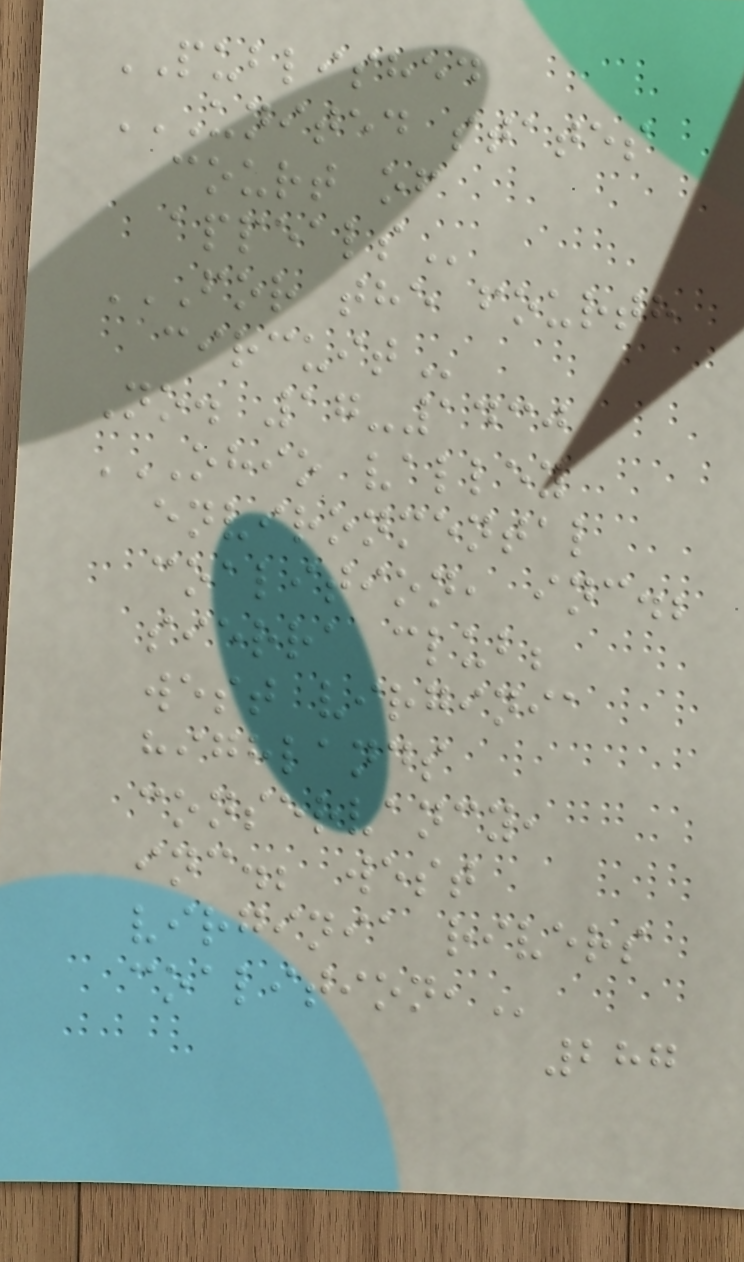PUBLISHED
UNITED STATES
COURT OF
APPEALS
FOR THE FOURTH
CIRCUIT
No. 17-1430
OHIO VALLEY
ENVIRONMENTAL
COALITION, INC.;
SIERRA CLUB;
WEST VIRGINIA
HIGHLANDS
CONSERVANCY,
INC.; WEST
VIRGINIA RIVERS
COALITION,
287
